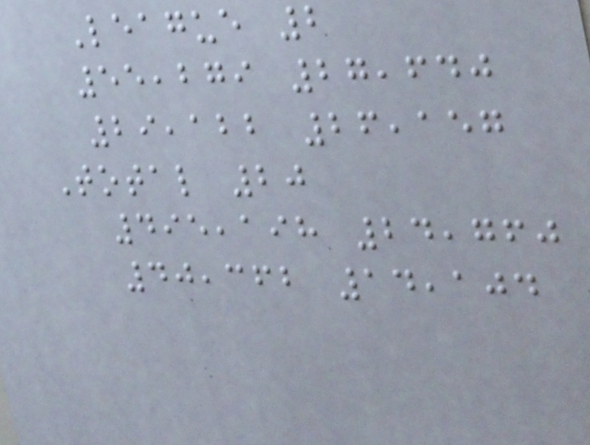League 2
55,279 27,640
29,122 26,157
Total 20
495,198 24,760
40,362 14,104
